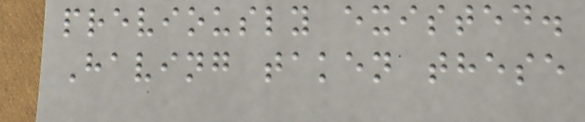previously existed.
Having taken these
